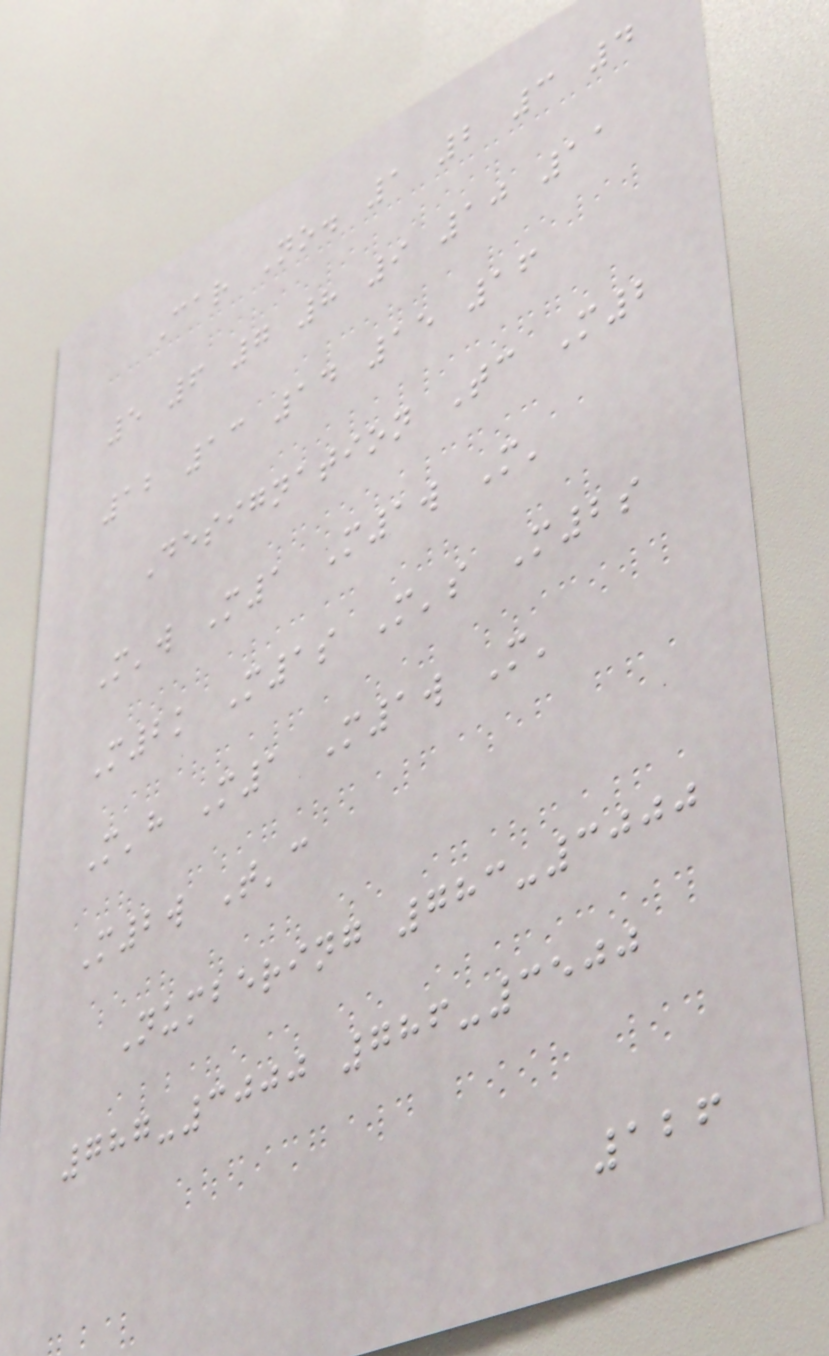Car No. 1 2 3 4
5 6 7 8 9 10 11
12 13 14 15 16
Designation Tc M2
M'w M1 M1w M'
M2k M1s M's M2s
M'h M1 M1w M'
M2w T'c
Numbering 783-3000
787-3000 786-3500
126
